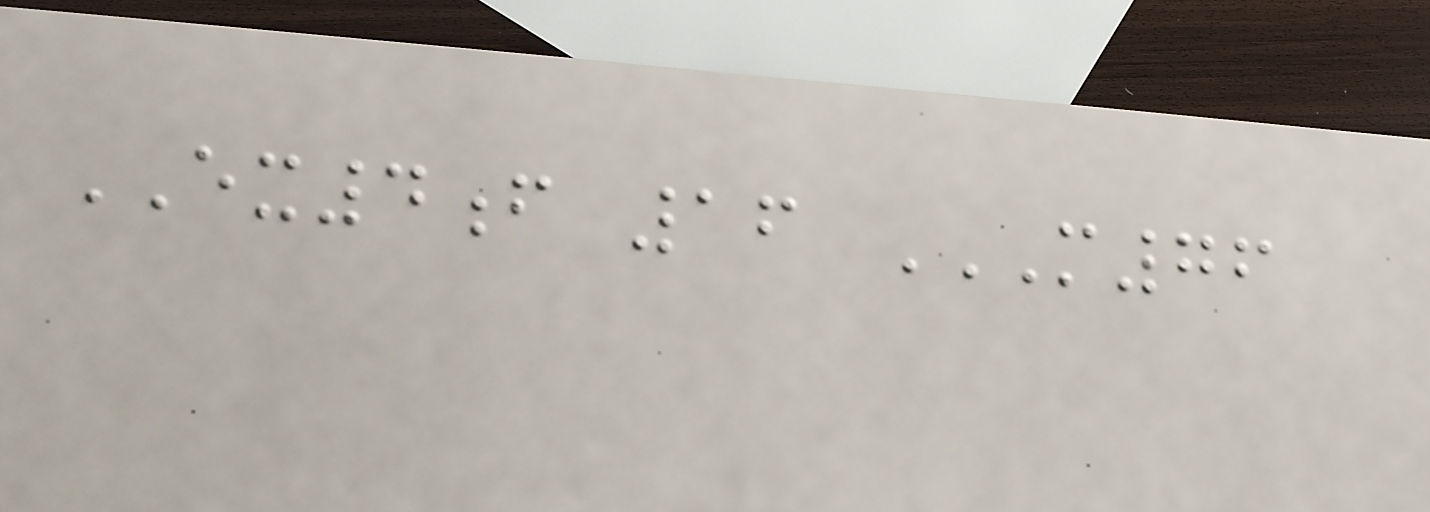EX4f 16 M76
